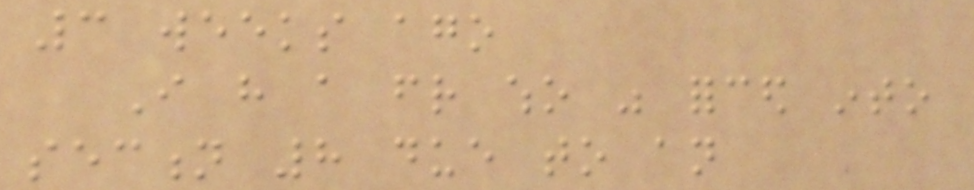3 weeks ago
I have a friend who was forced into
section 8 due to an
